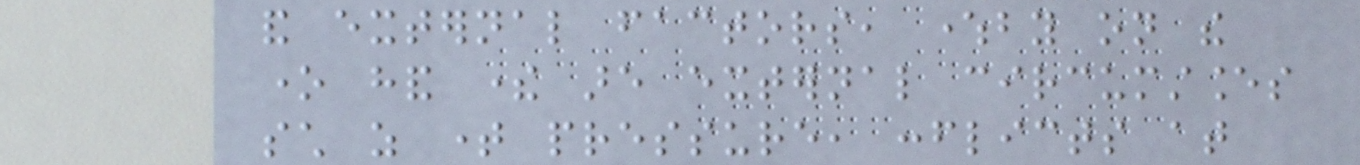and external factors, whereby on the
one hand there are external circumstances
such as time pressure, conflicts at
